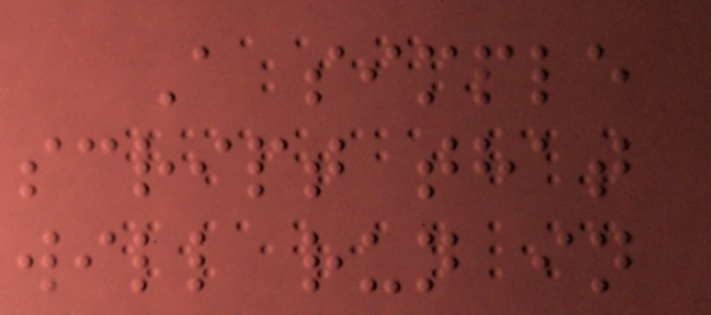A simple
script that
will run in
